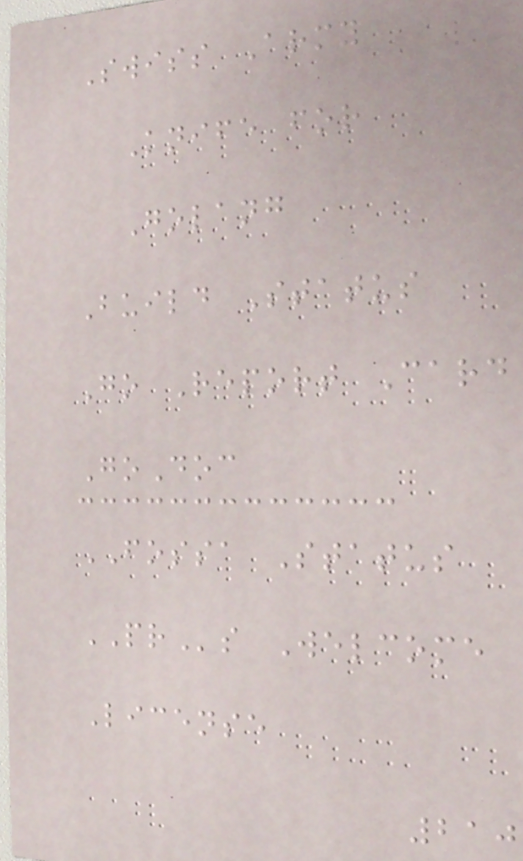Swiss Army
Knife for
Golang
Build Status
Go Report Card
GoDoc
FOSSA Status
PRs Welcome
License
210
